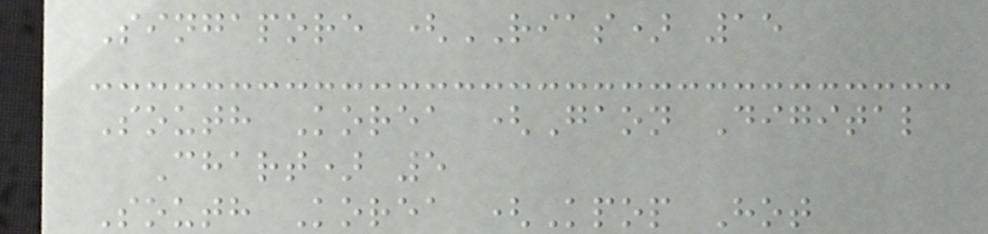Singapore (RIAS) 15
South Korea (Gaon Digital
Chart) 5
South Korea (Kpop Hot
